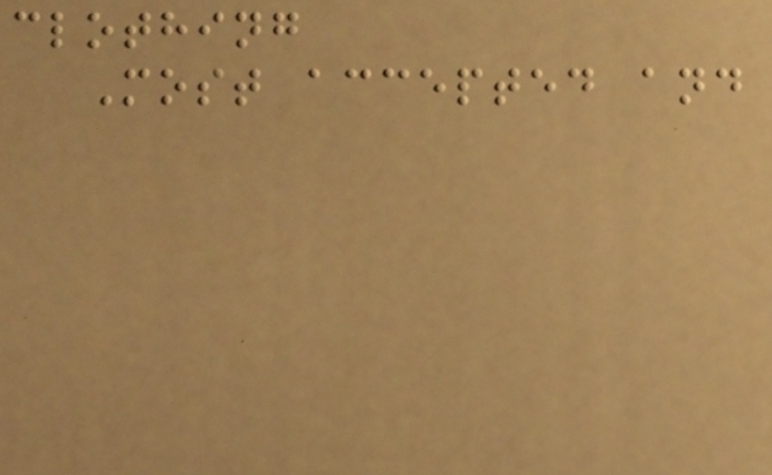clothing
Most accepted and
